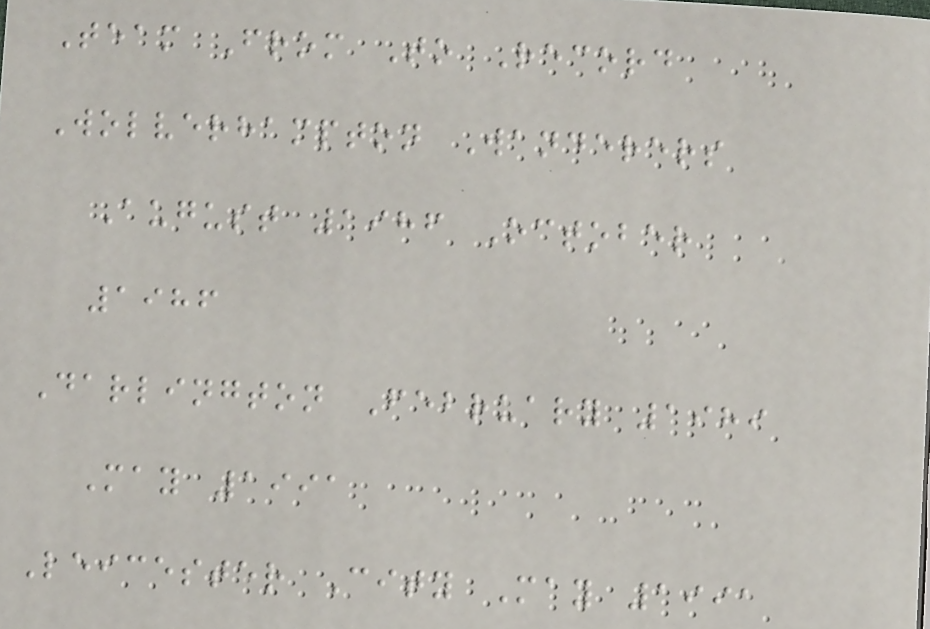Team From To Record
Wolverhampton Wanderers
August 1986 October
1986
Darlington February 1989
May 1991
Leicester City May 1991
